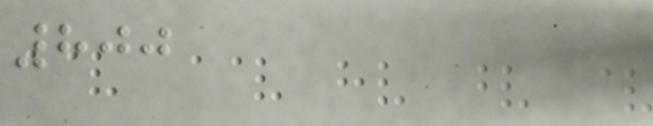800
